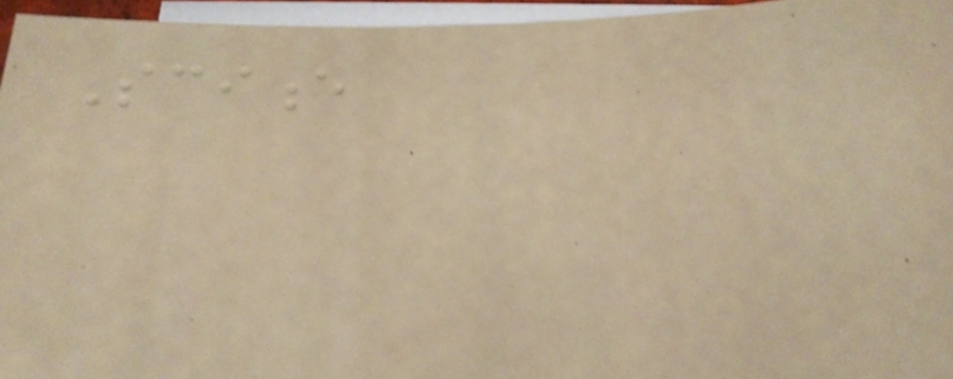Science
